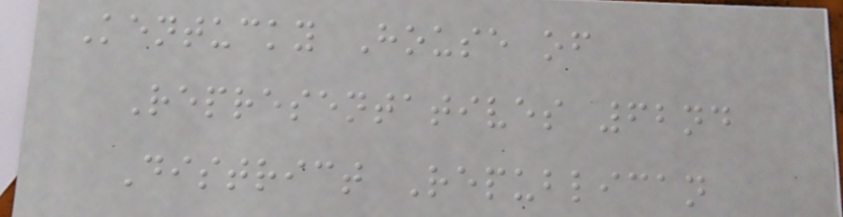Kentucky House of
Representatives 62nd
District Republican
